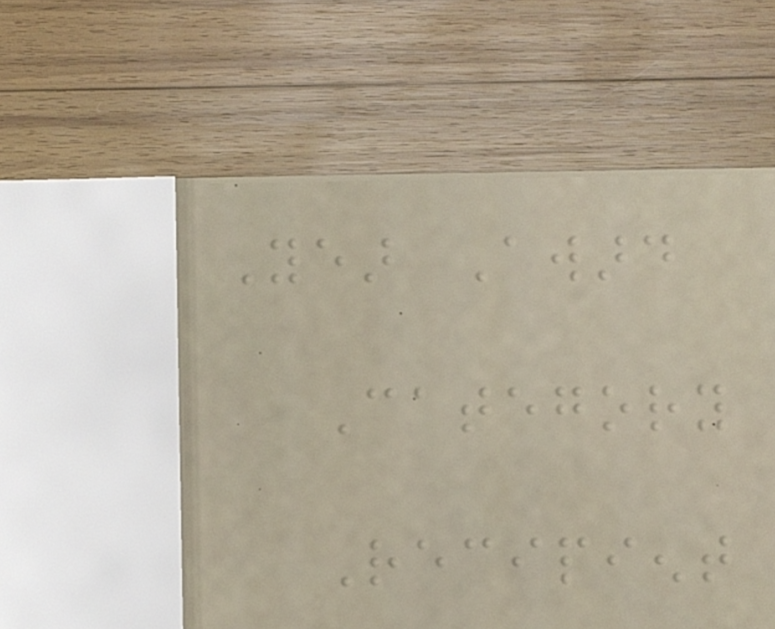Year Award
Category
Recipient
